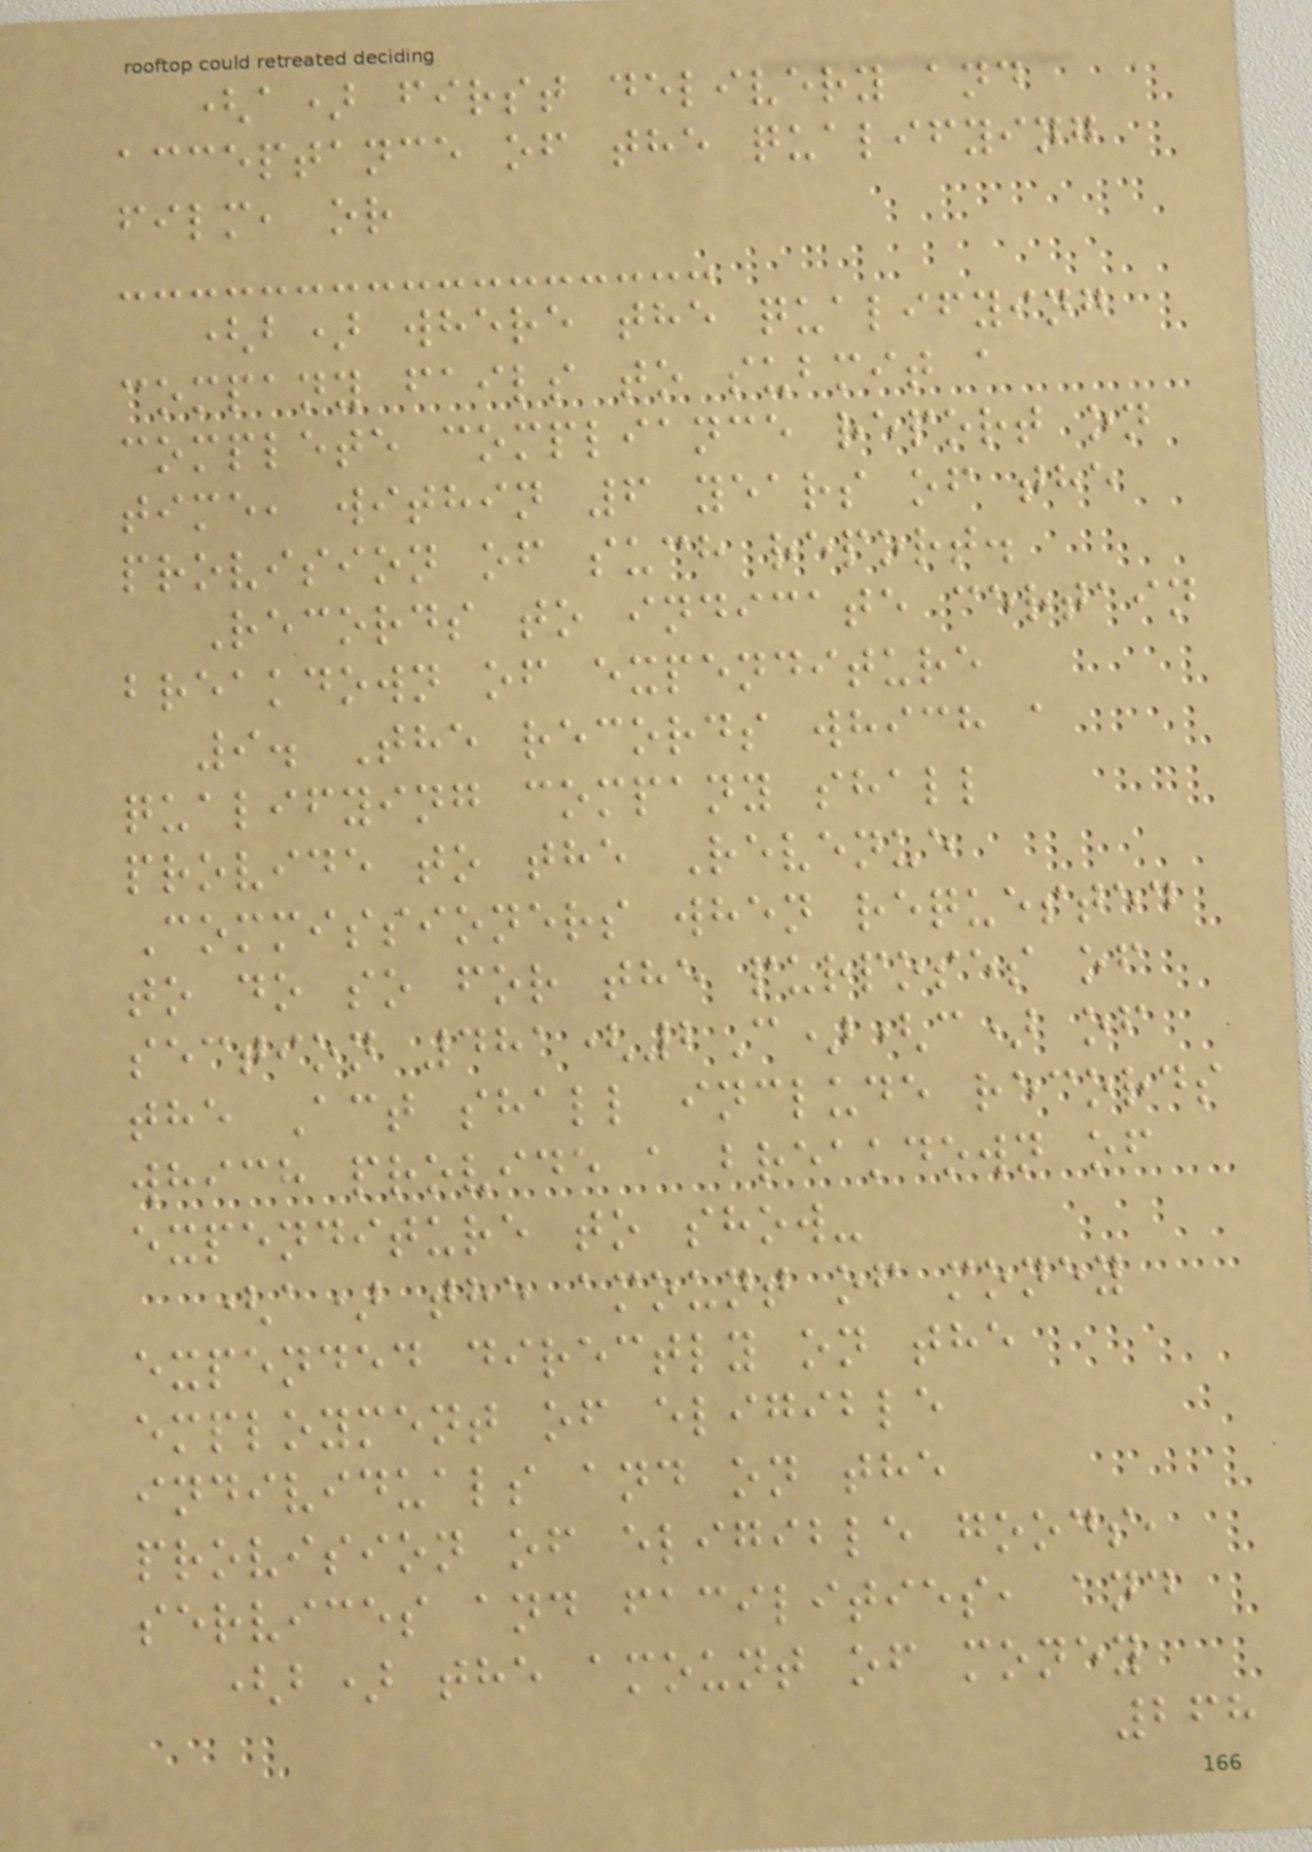(a) first delivery and
acceptance of the qualifying
film, or
(b) where the qualifying
company fails to submit a
complete compliance report on
time, within 6 years of the
provision of such report.
Records to indicate certain
breakdown of expenditure
9. The records which a
qualifying company shall
provide to the Revenue
Commissioners when requested
to do so for the purposes of
section 481(2C)(c) of
the Act shall include records
which provide a breakdown of
expenditure to show-
(a) the amount of money
expended directly on the
employment of eligible
individuals and on the
provision of eligible goods,
services and facilities, and
(b) the amount of money
268
